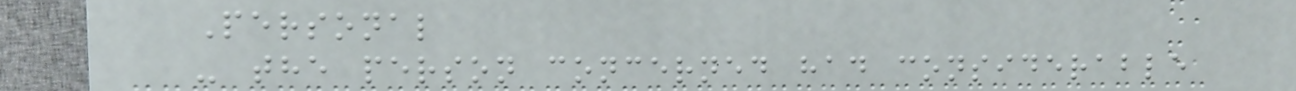Personal
- the person concerned had considerable
